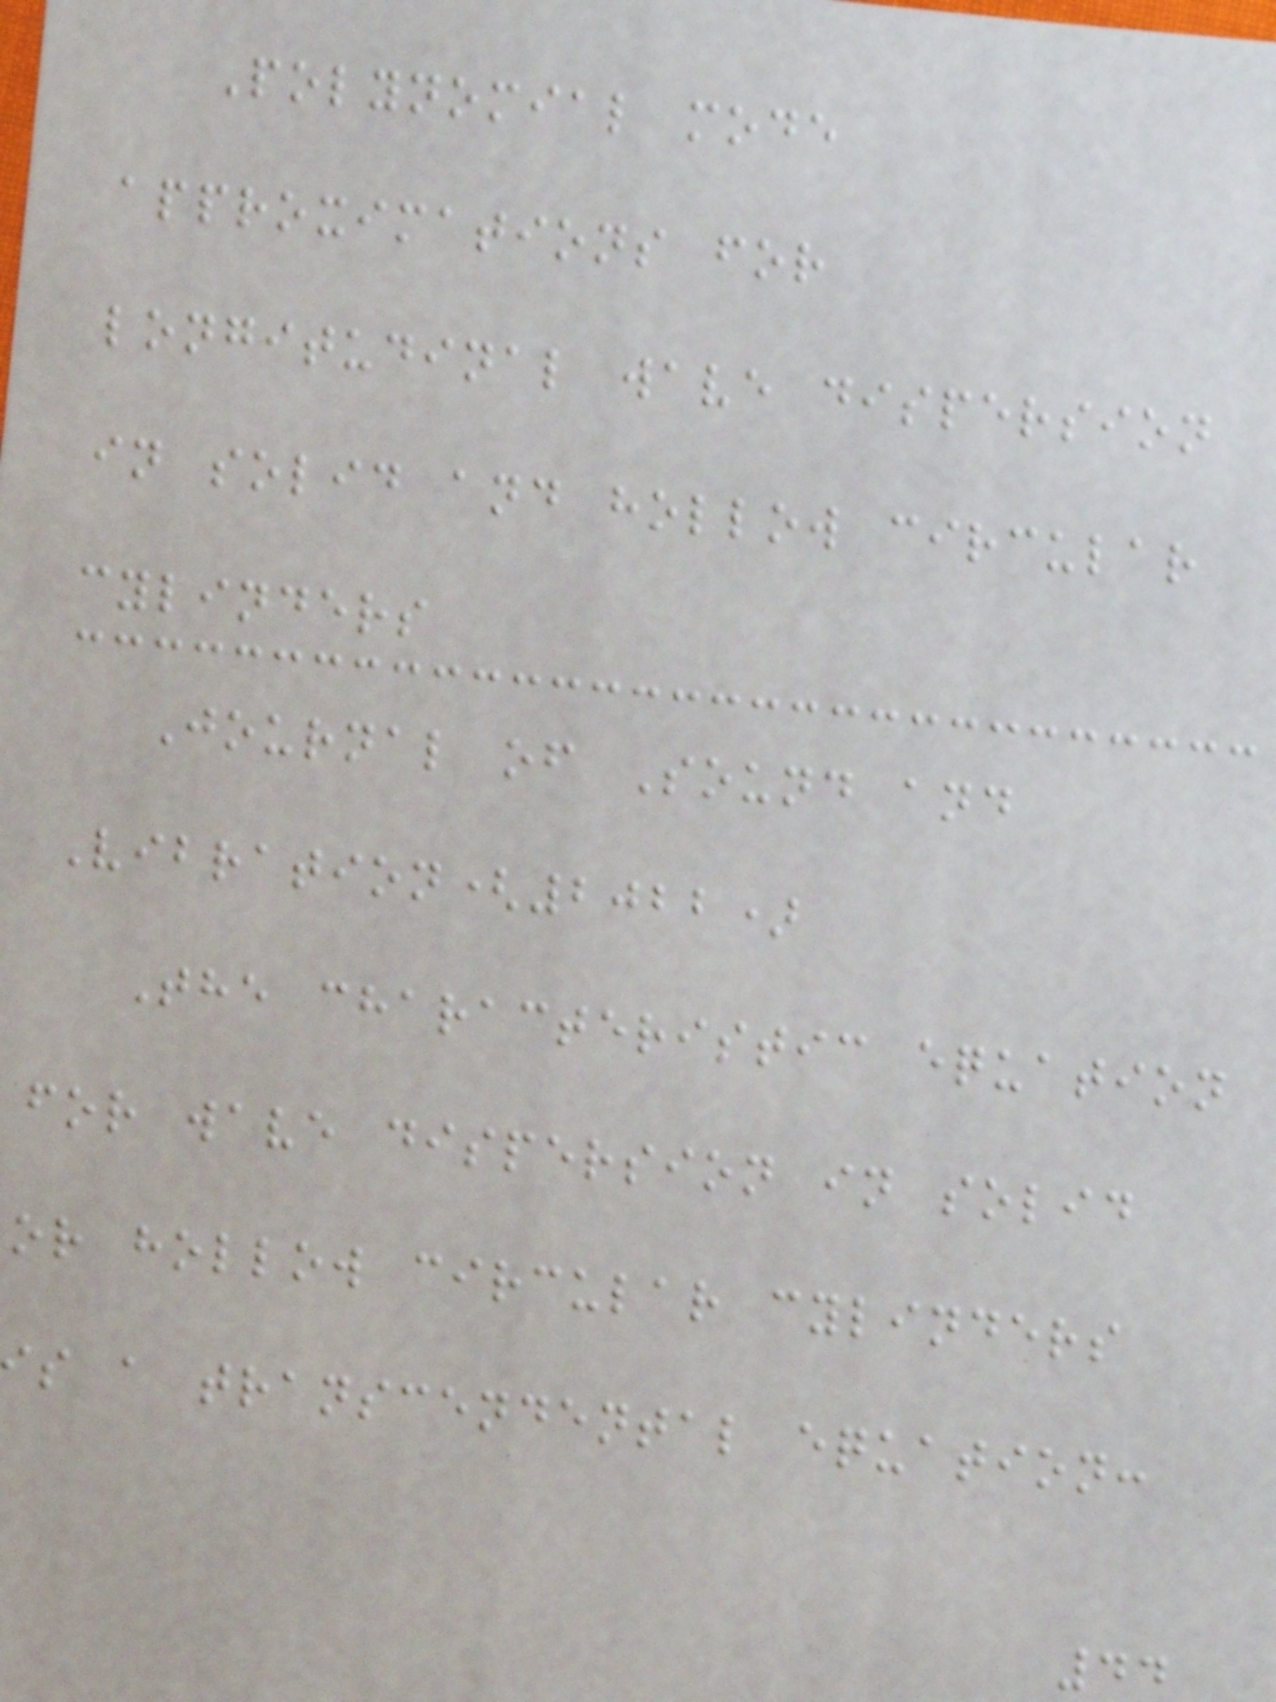Polynomial mode
approximations for
longitudinal wave dispersion
in solid and hollow circular
cylinders
Journal of Sound and
Vibration(2022)
The characteristic equation
for wave dispersion in solid
or hollow circular cylinders
s a transcendental equation:
44
